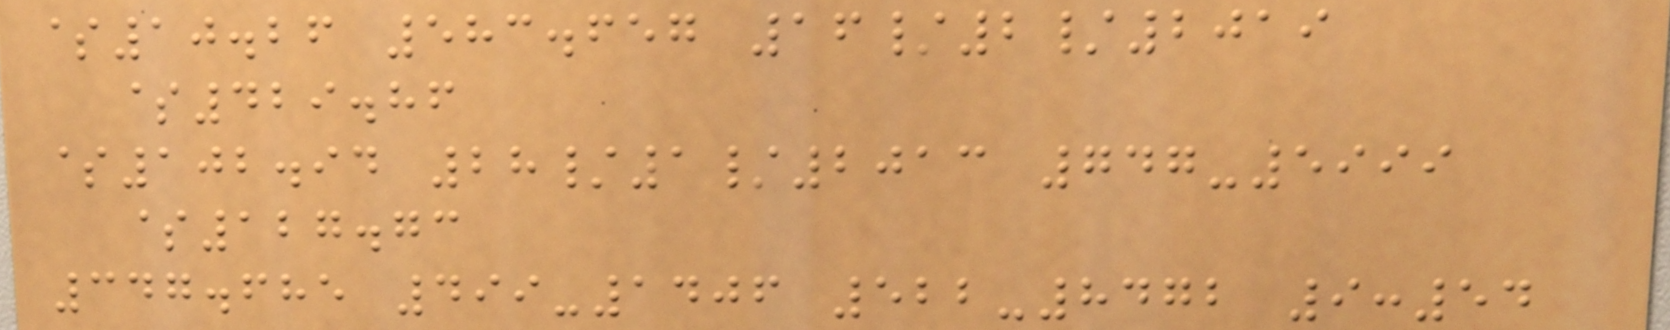$10.26 583.657 16/2/2019
$429.86
$102.94 28/1/2013 747-5999
$127.73
347.685 499-1406 522-8472 9:54
